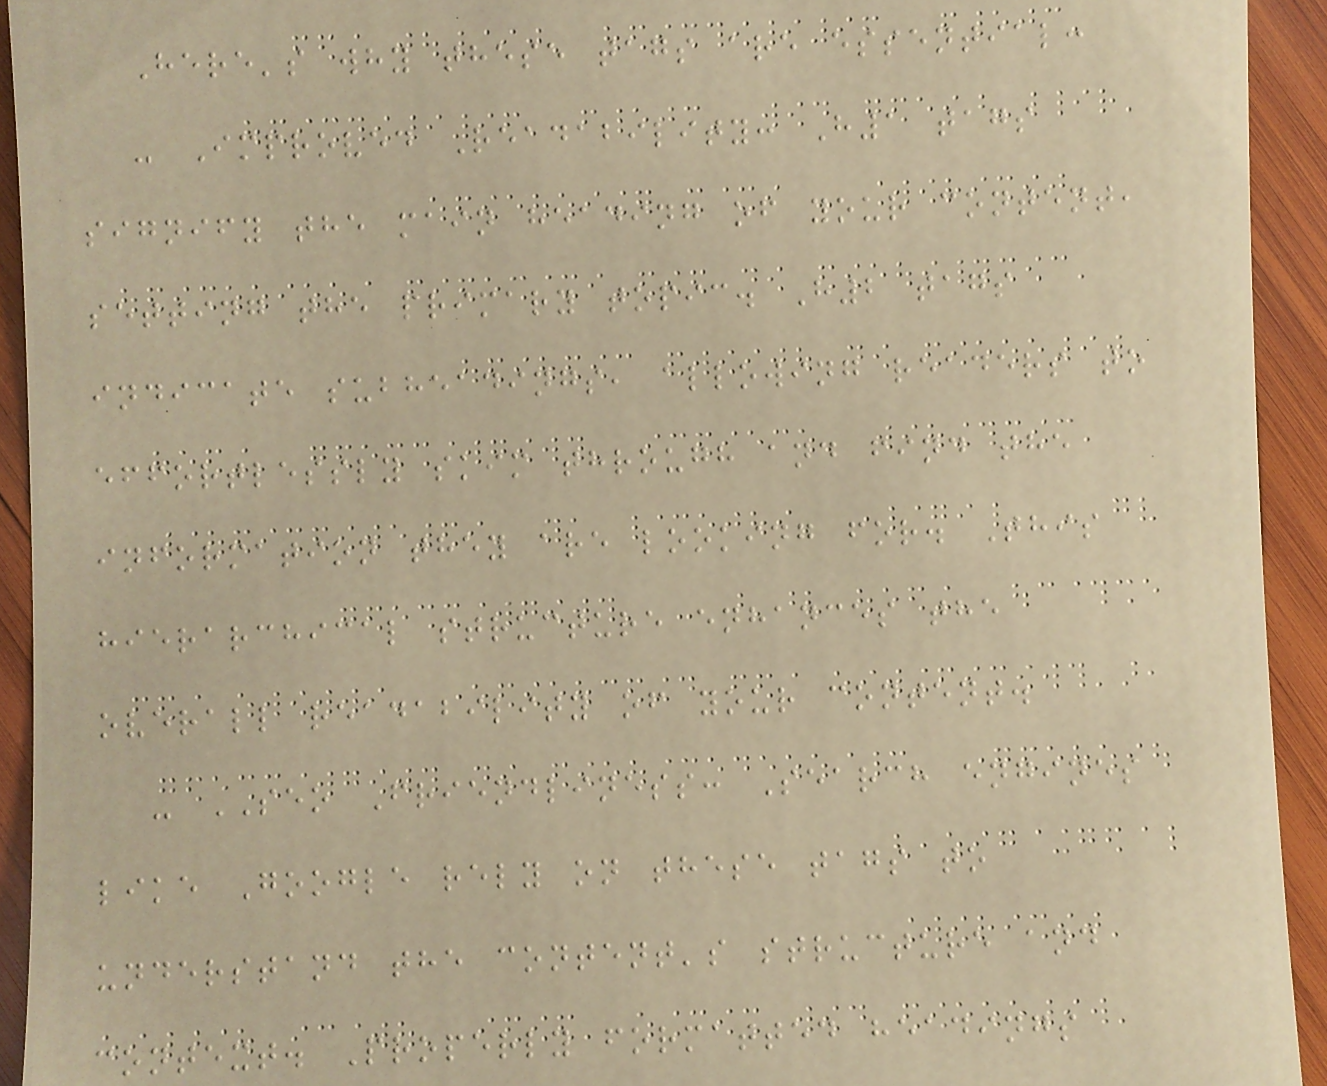Here's why these tags are essential:
- Improved Readability: H1 tags
signify the main heading of your content,
setting the primary topic. H2 tags
indicate subheadings, allowing readers to
effortlessly skim through and find the
information they are looking for. This
hierarchical structure enhances the
overall readability of your content.
- SEO Friendliness: Search engines
like Google rely on these tags to
understand the content's structure and
context. Properly formatted headings
